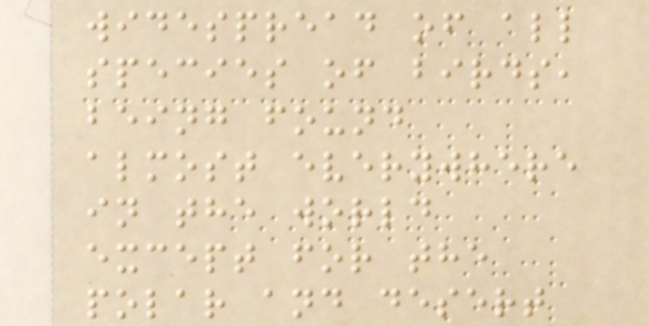widespread of all
species of birds,
being found
almost everywhere
in the world
except for the
polar and desert
